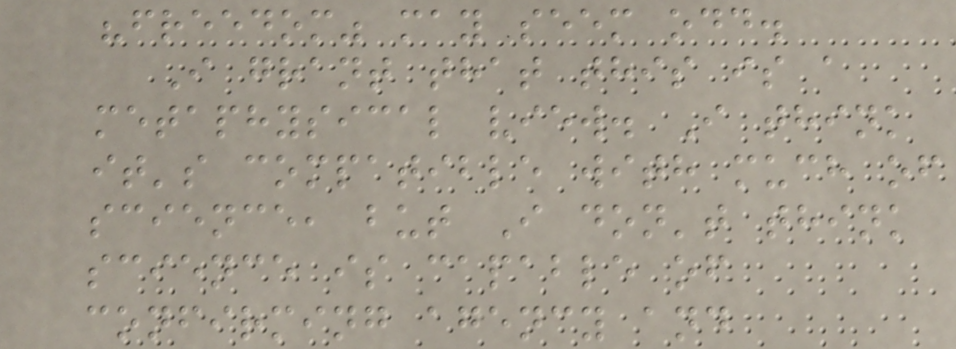"freedom" may seem odd.
I grant that this is a
metaphysical view. I think
it's compatible with much of
science, but I don't think
science is capable of
confirming agency and
